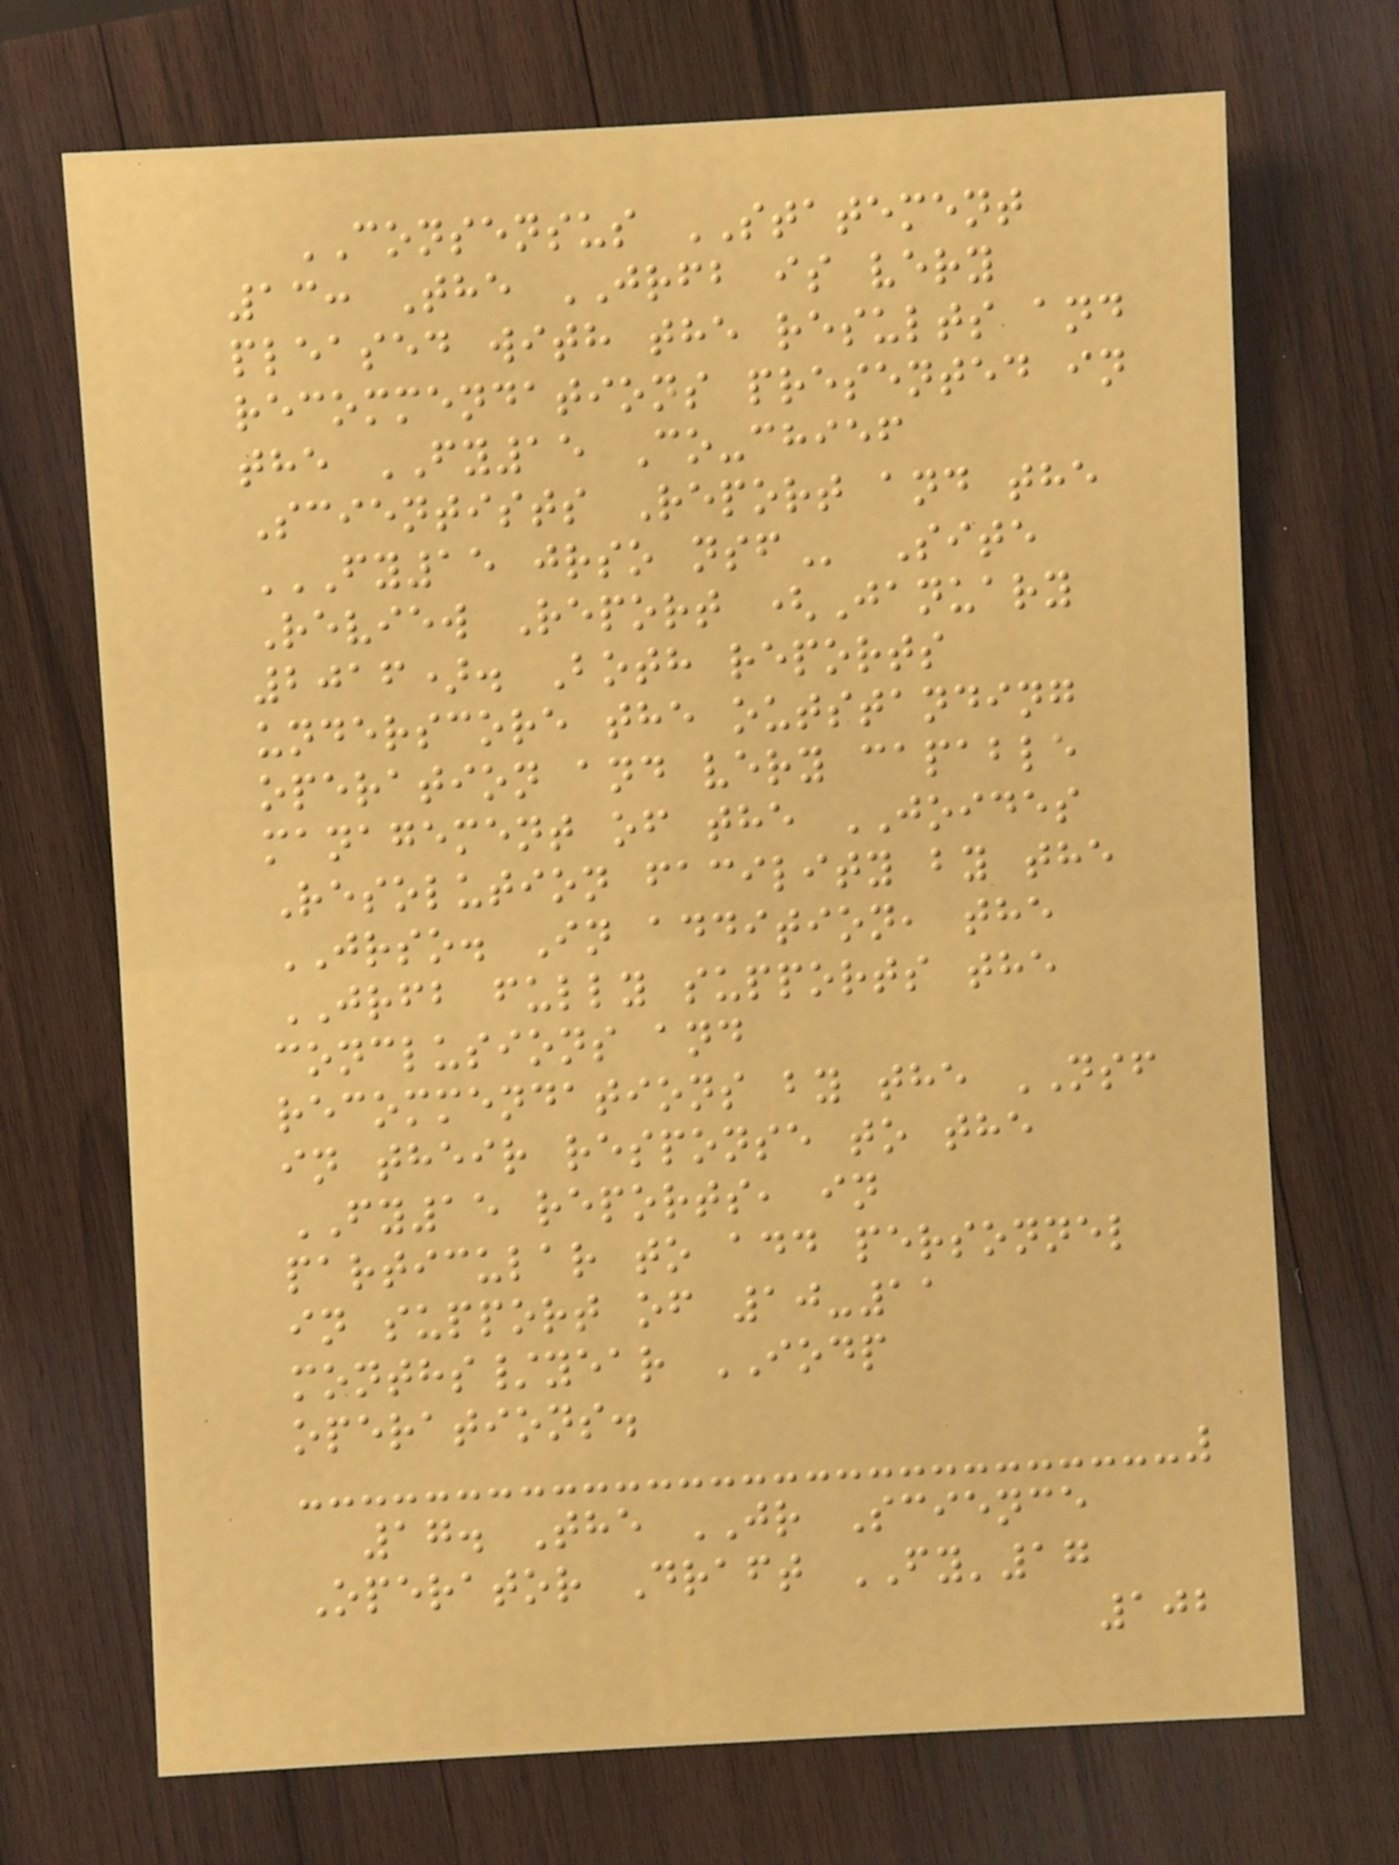CONSENSUS STATEMENT
13: The JRFB is very
pleased with the results and
recommendations presented in
the FY15 Co-chief
Scientists Report and the
FY15 JRSO NSF Site
Review Report (January
2016). Both reports
underscore the outstanding
operation and very capable
management of the JOIDES
Resolution facility by the
JRSO. In addition, the
JRFB fully supports the
conclusions and
recommendations by the NSF
in their response to the
FY15 reports, in
particular to add personnel
in support of 10-11
months/year IODP
operations.
17. The JR Science
Operator Draft FY'17
102
